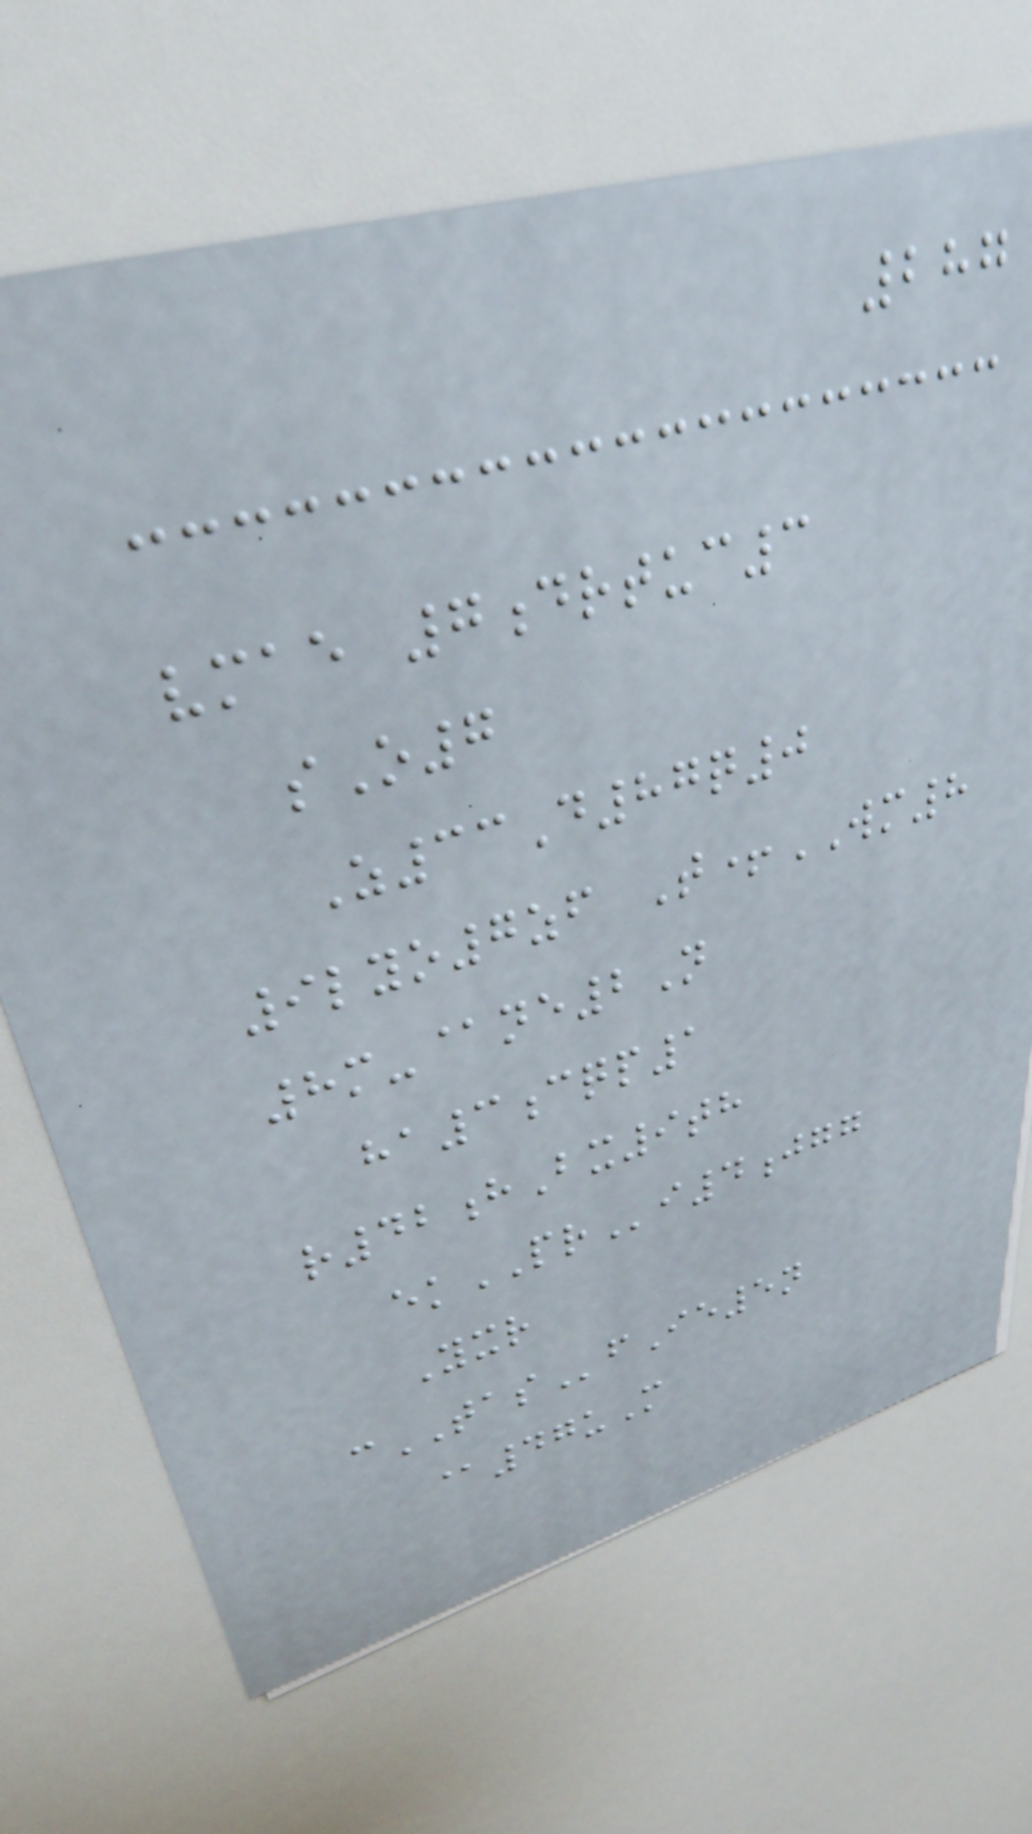287
vmae 7drtuc3
sO7
Z33D87q0
9lyo7zf T+WM8
8m-@ne2N
ha3cqp1
r42hBx9th
ekPRi4jgg
Yxr
cTASfIe5n
@47uM
